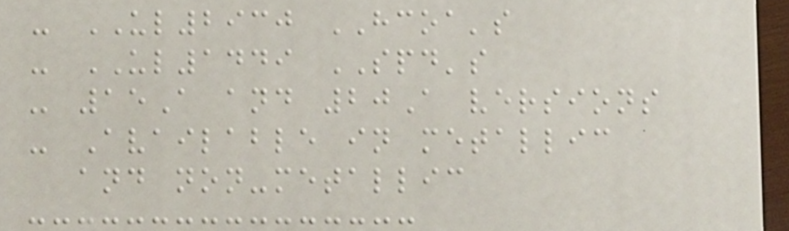- UL2930 HCOA's
- UL1449 SPD's
- 15A and 20A versions
- Available in metallic
and non-metallic
